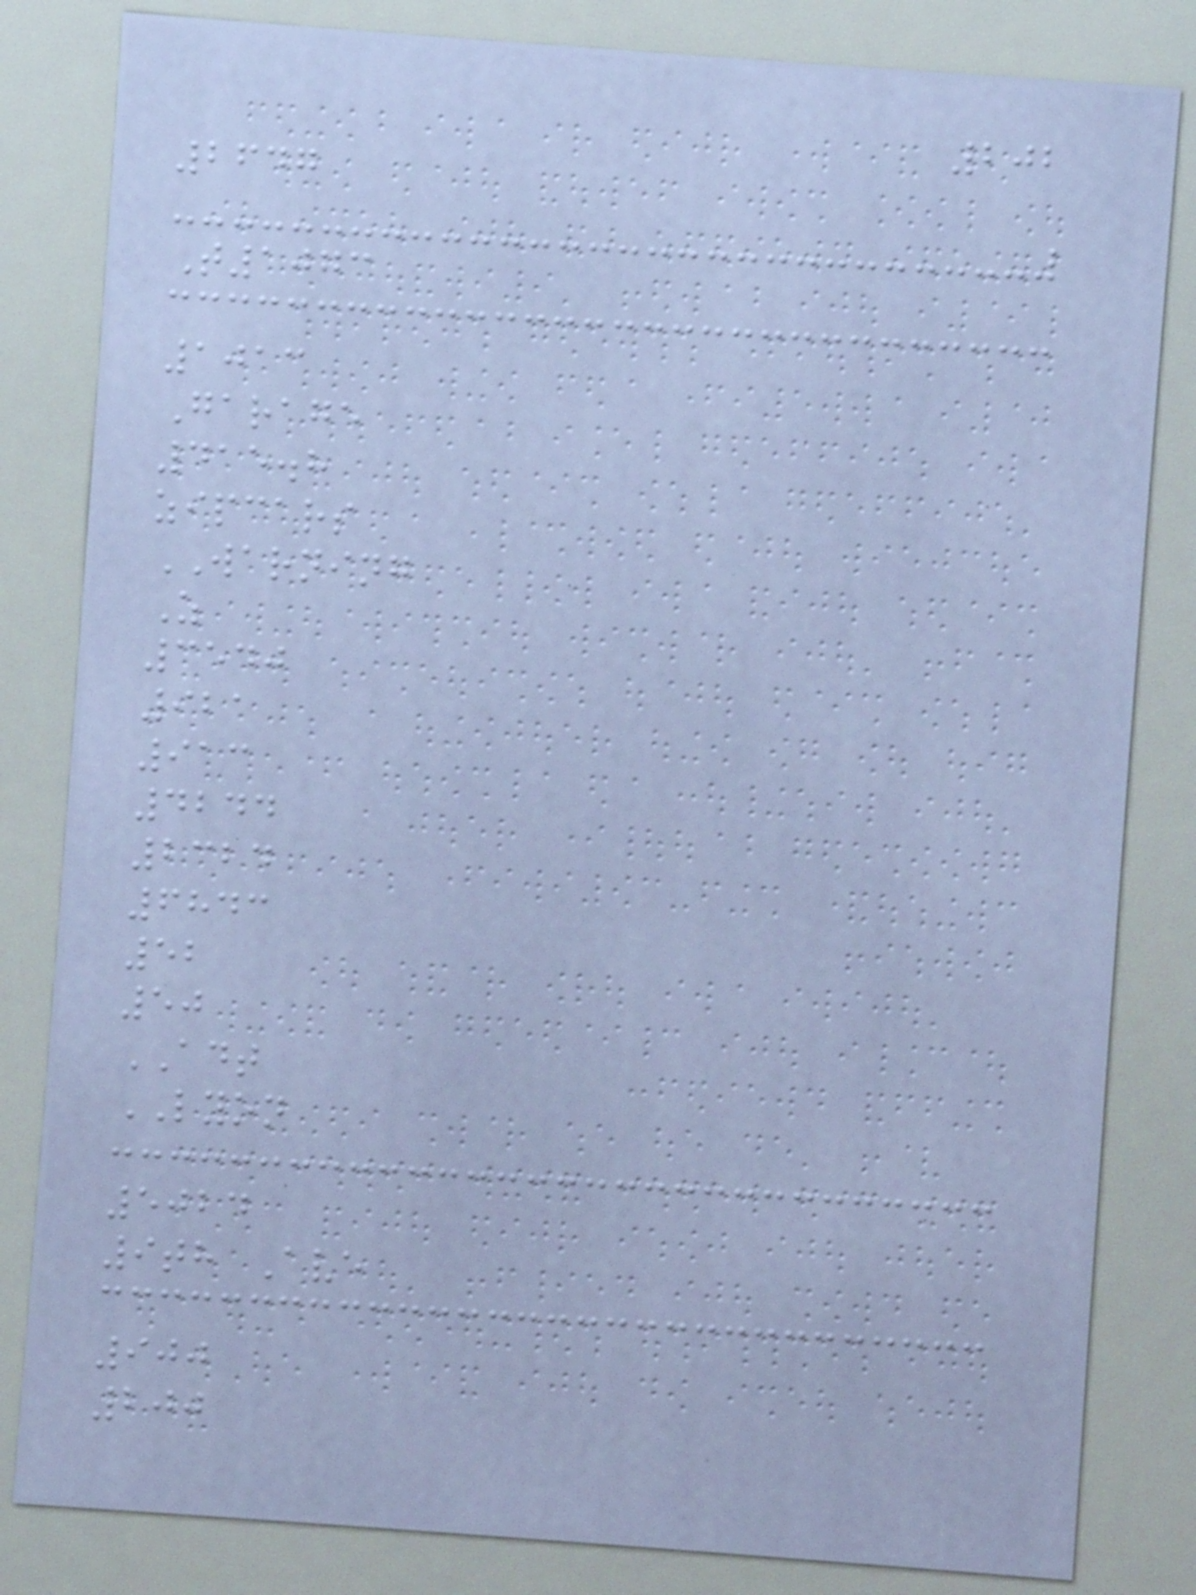202
2647
T1073
1013
Garage
415.8
zipcars
WARNING
Z
3540
921
913
4244
2324
6843
52
50
ADT
LYON
5024
9th Ave
900
200
